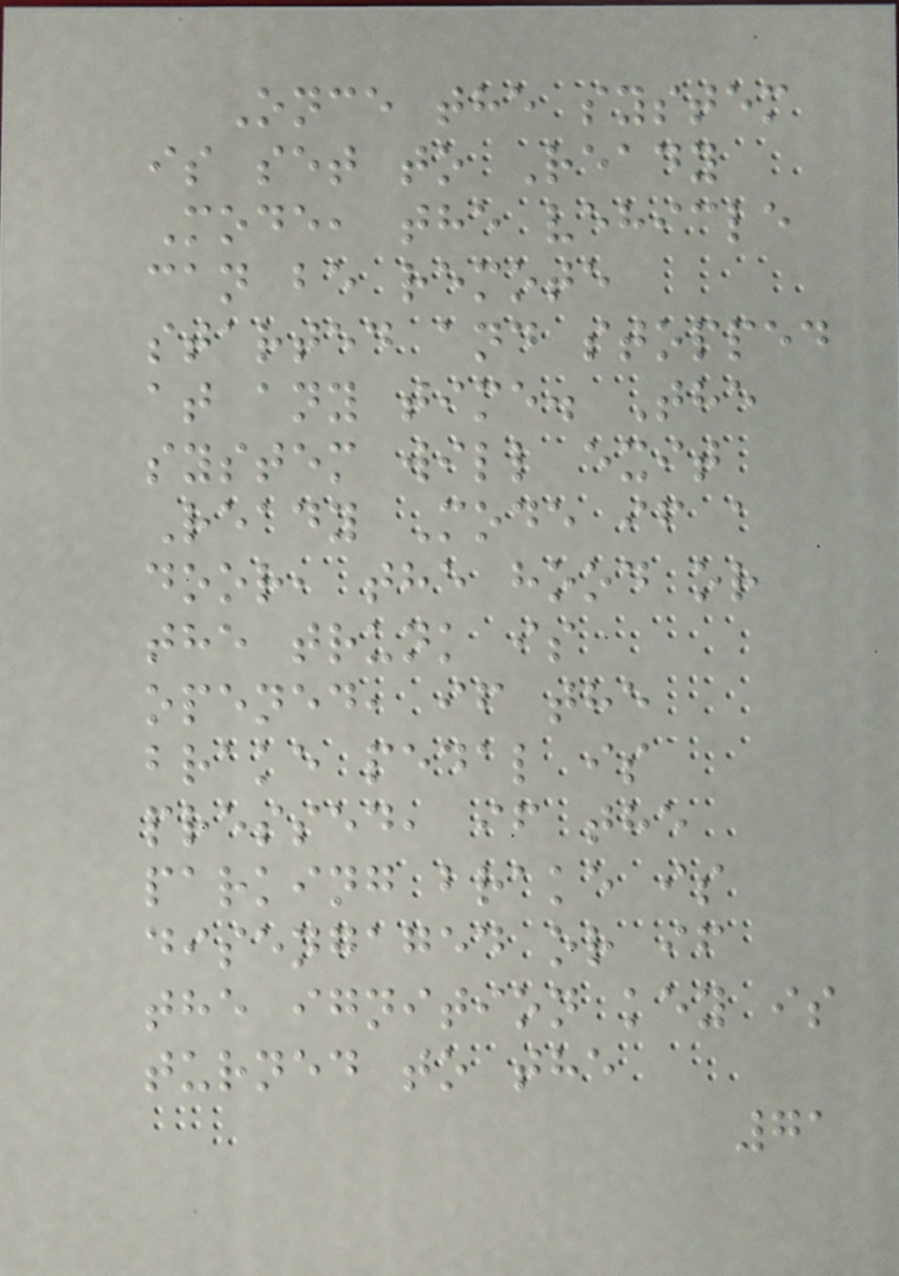Once the system
is set to Ready
Mode, the vehicle
can be remote
started and stopped
at any time. The
system will exit
Ready Mode if a
door, the hood or
the trunk is
opened, if the
brake pedal is
pressed, if the
parking brake is
disengaged or if
the ignition key is
turned to the
71
